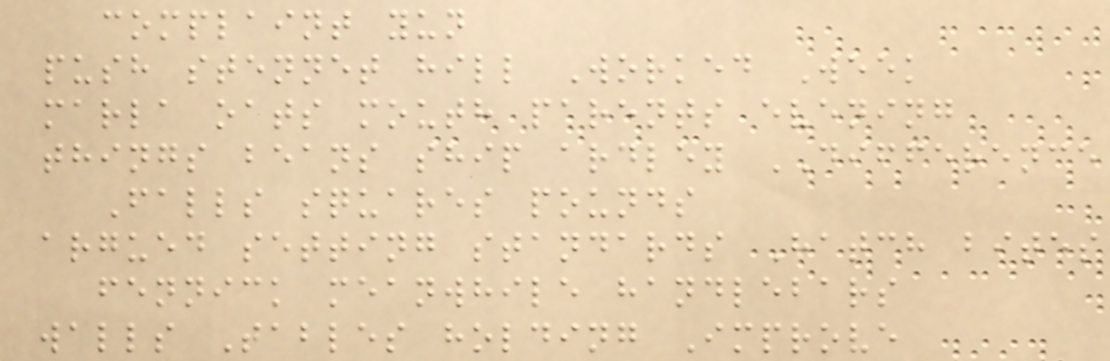complaint yun
push stennet hill Worked Week
marla oats mouth parents evening
things beans ship ardley DIFFERENCE
Falls squares pounds
argued setting standards Hatch bites
fennick meanwhile handlebars
walls Tables holding Improve
